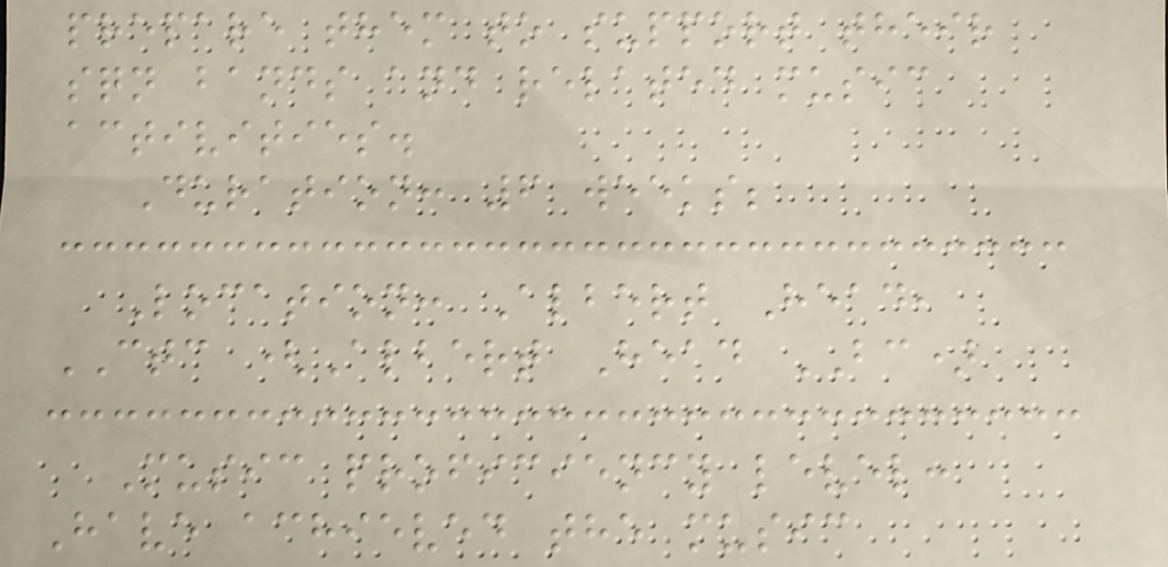prepare them to support their
sqn bands and related music
activities.
Duration: 6 weeks;
Location: Albert Head,
CTC (Albert Head BC)
Music proficiency level:
Have achieved the music
